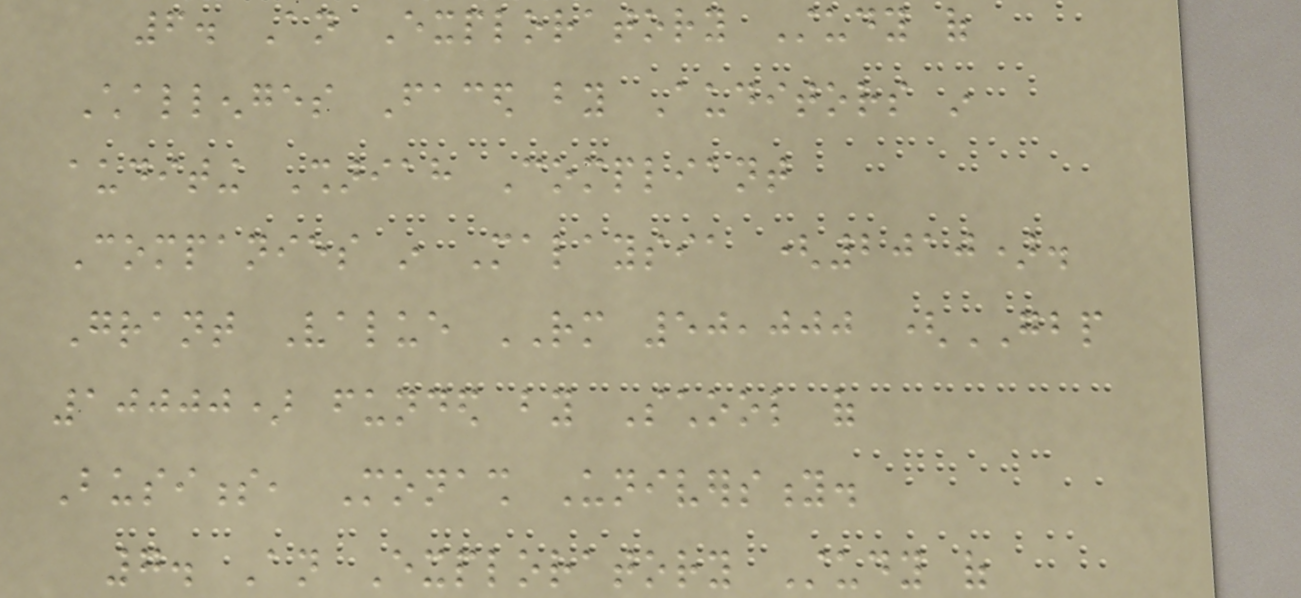6. An Exploratory Study of
Challenges Faced by Auditors in
auditing Shariah Compliant
Companies in Malaysia (2010).
Grant Value RM 50,000 (GBP
10000) funded by School of
Business, Monash University.
7. An Exploratory Study of
